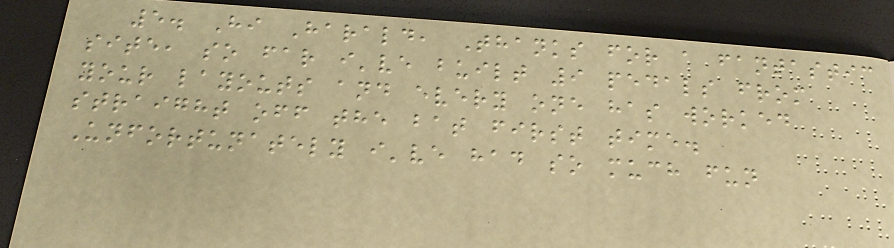5. Hi Harald, Thanks for a fantastic
site, so far i've built 9 pedals from
your layouts and every one has worked
straight off the bat first time.
Unfortunately i've had so much fun
